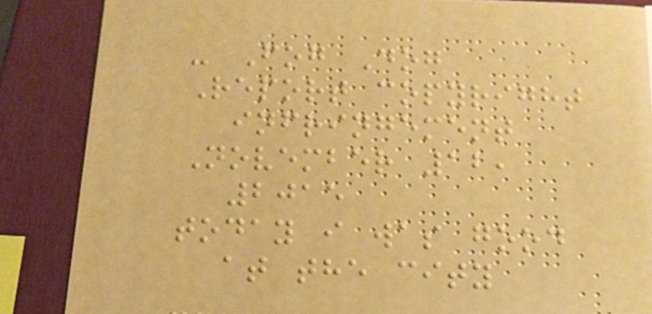- Fog Dog
Report copyright
infringement
November 12,
2015
today i was good
at the city
